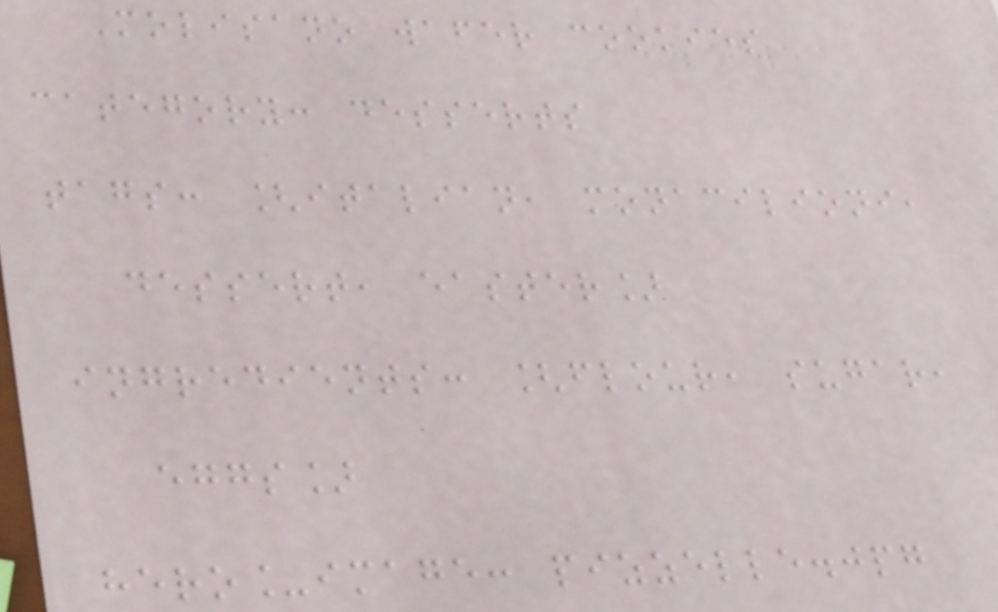Molisano wafer cookies
category: desserts
tags: [italian, monacilioni,
dessert, easter]
ingredients: [flour, sugar,
eggs]
hero_image: pizzelle.jpg
